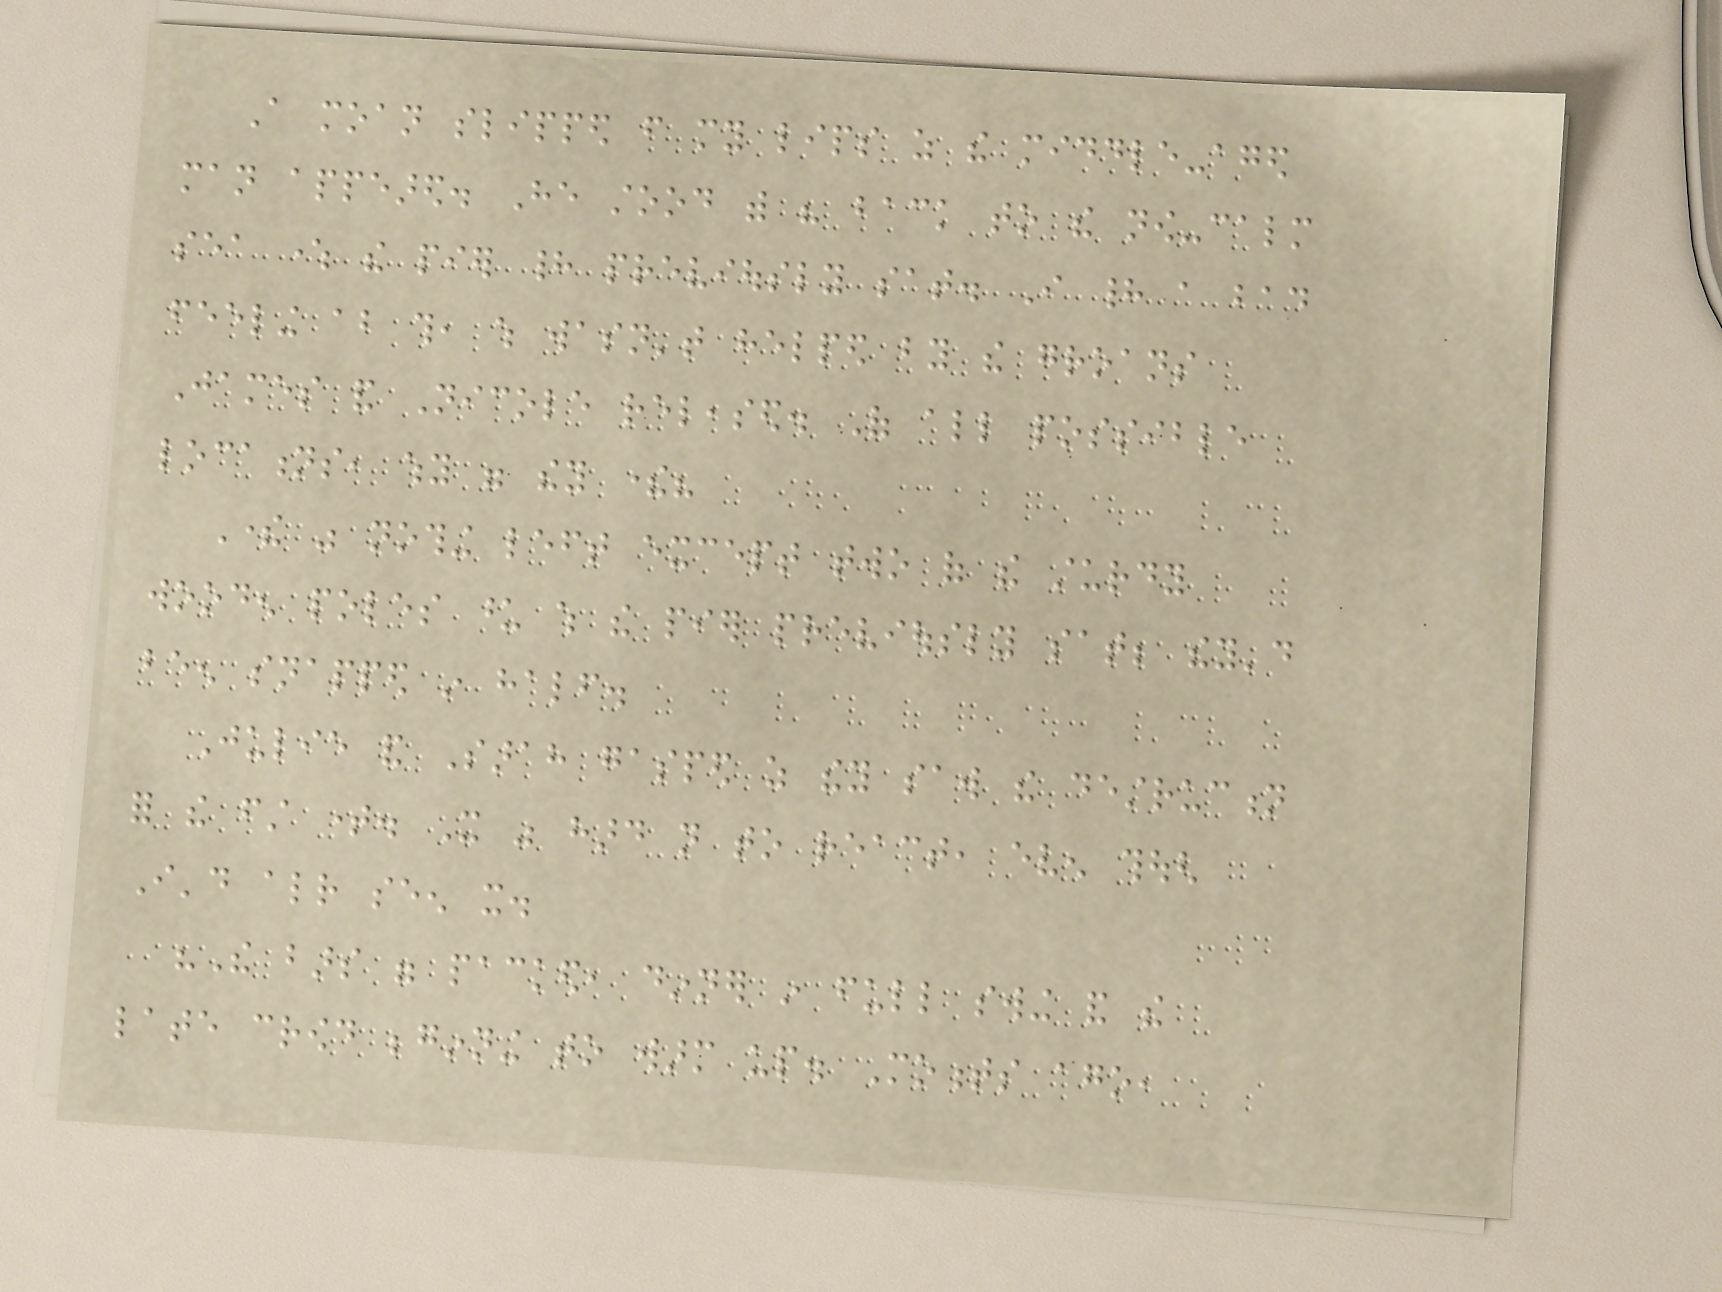A moan slipped from my lips as the middle-aged
man appeared. He stood with his back to the now-calm
sea where the pier had previously sat. I had a bad
feeling about this, which wasn't helped by the groans
James and Nicole released. Of all possible
locations, why were they there?
There was nothing left except two of the sturdy
wooden poles upon which the pier previously sat; they'd
been snapped in half.
Julie and Sarah gasped as they saw the destruction
for the first time. It was hard not to react, even though
I'd already seen it.
"The bars were packed, dinner in full swing and the
late crowd beginning to warm up. Moments ago,
